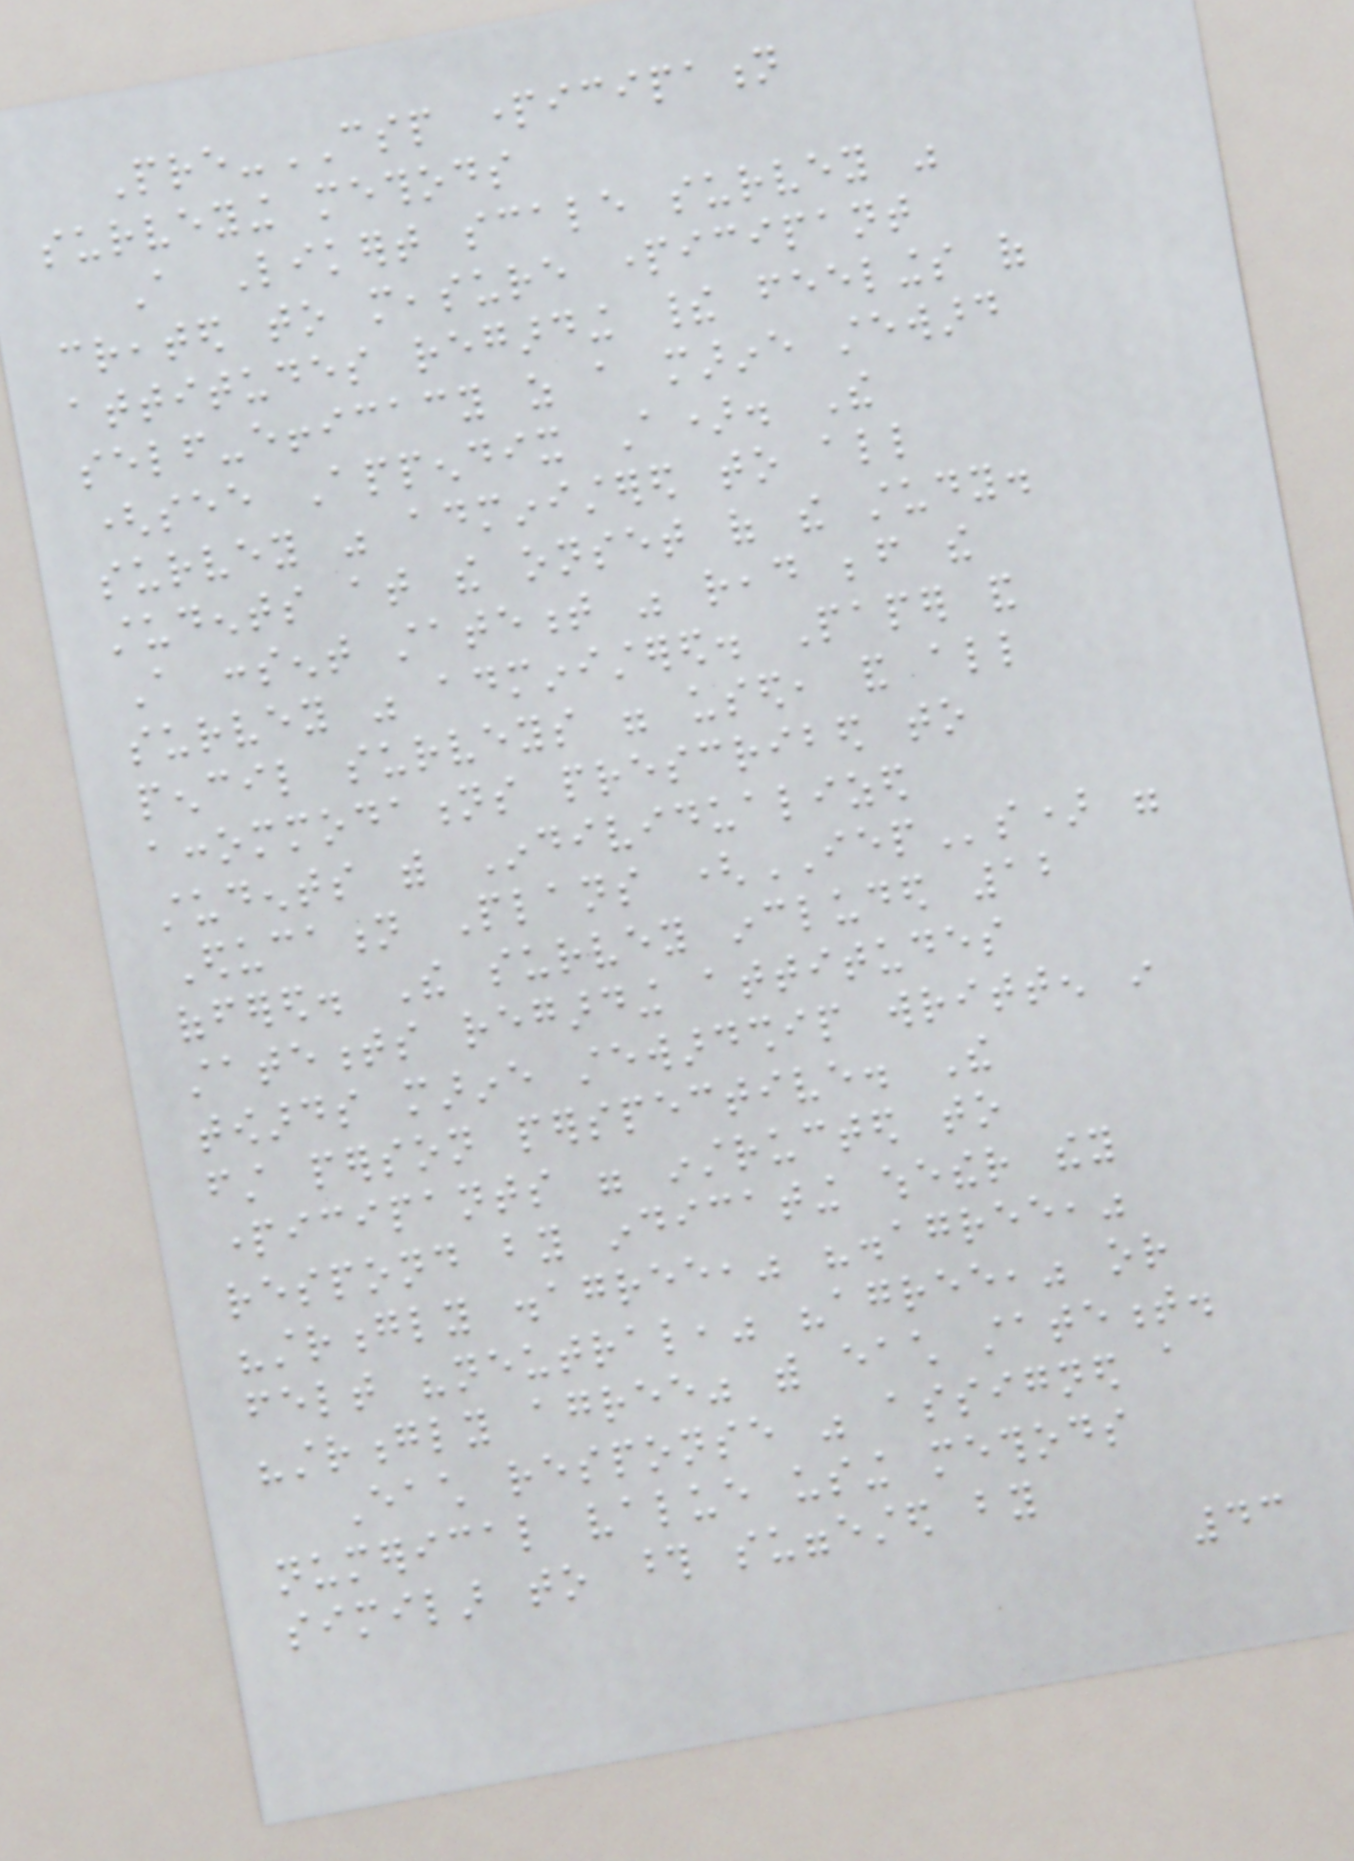Pre-CSP participation
surveying methods
A Likert scale survey was
created to measure participant
attitudes regarding their feelings of
self-efficacy as a marine steward
(see Appendix A). The
survey was administered to all
students at the onset of the study.
A consent statement was read before the
survey was administered. Paper and
pencil surveys were used, and all
accommodations prescribed to
students with Individualized
Education Plans (IEPs) were
offered. The survey included 12
statements regarding attitudes
towards marine stewardship written in
first person perspective. The
participants were instructed to
respond by indicating whether they
"strongly disagree," "disagree,"
felt "neutral," "agree," or
"strongly agree" with each statement.
Each response was assigned a
numerical value using methods
similar to those suggested by
43
